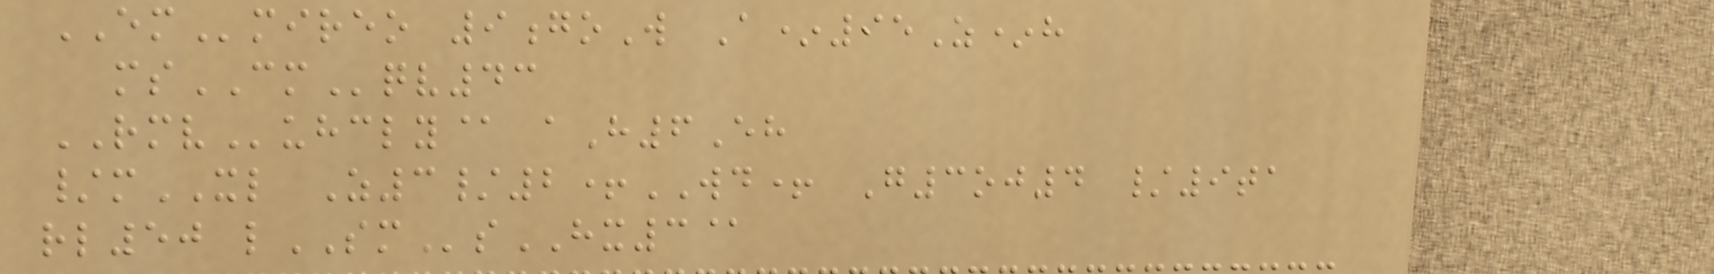EMmireo 9goW A*95Z*h
msCMqv43
RMVuhcly@ aH6Eh
/mXL Z3/2+WD+ G3oj4 /9ta
rl50 lSMsHX3@
